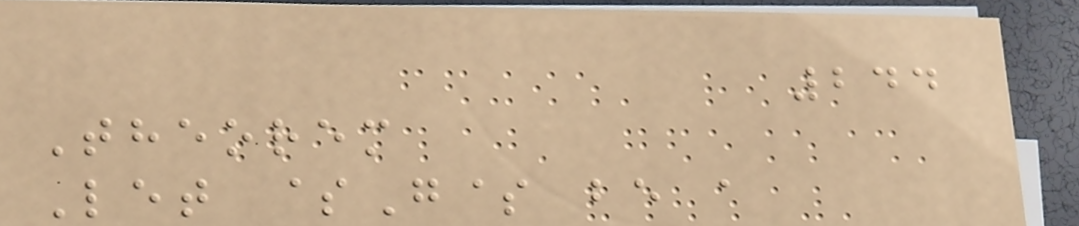244
Theorem
Let $G$ be a
